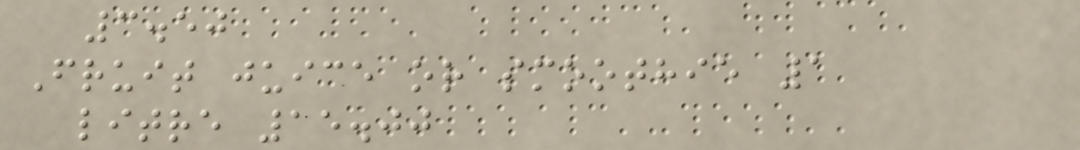3.50
Fruit juice or smoothie 1
litre 15.00
